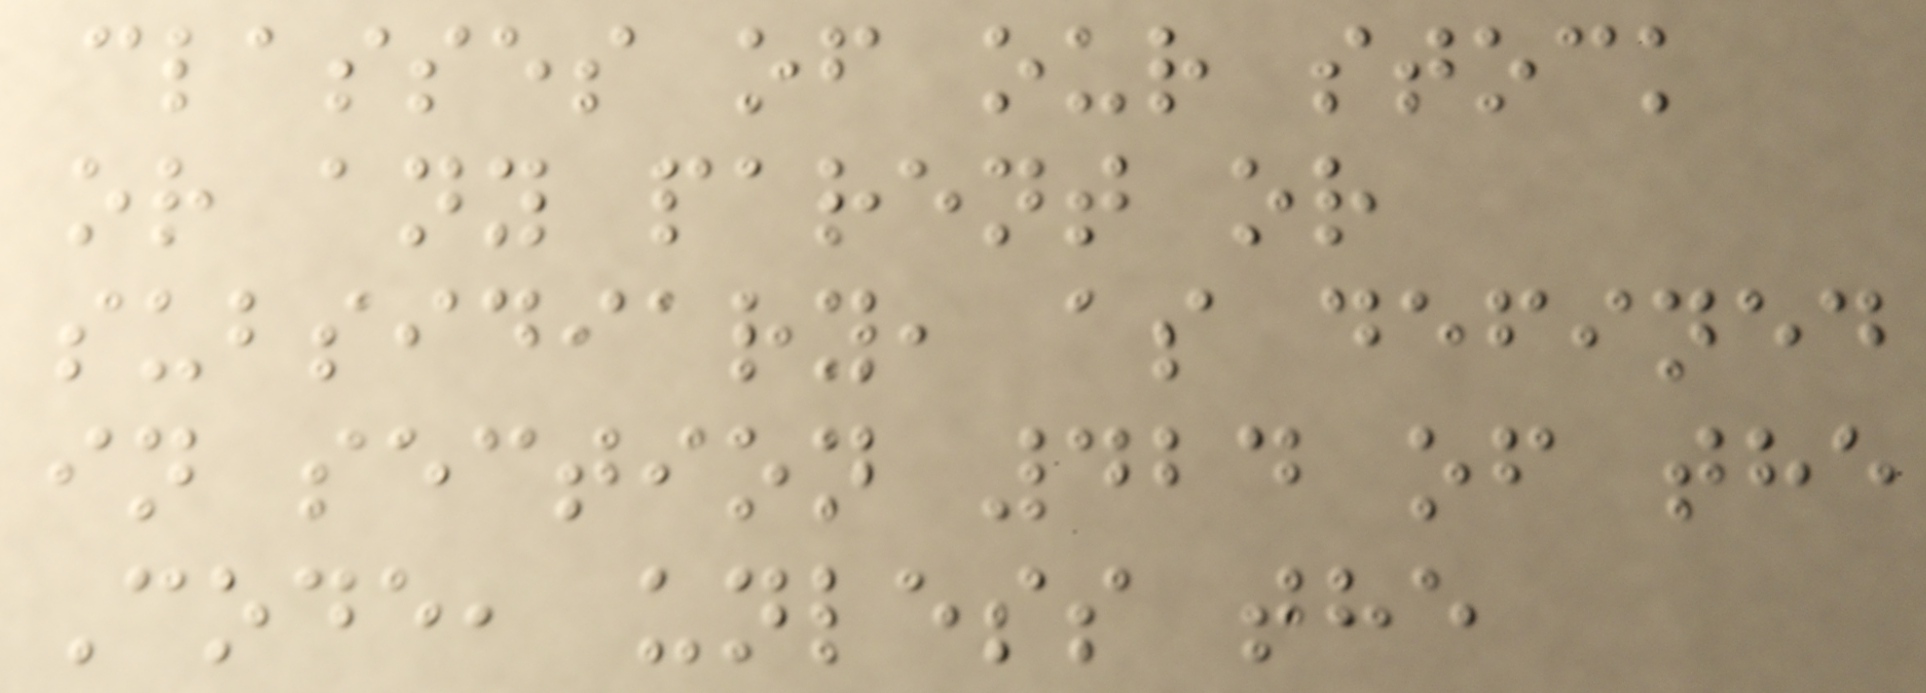classes of our stock
or any parent or
subsidiary, as defined
in section 424 of the
Code, unless the
